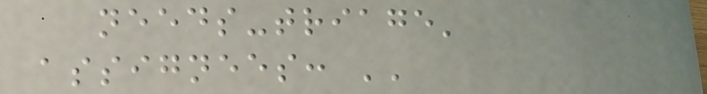needs-triage'
assignees: ''
